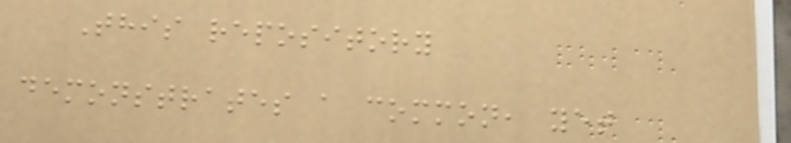This repository
demonstrates a common, yet
